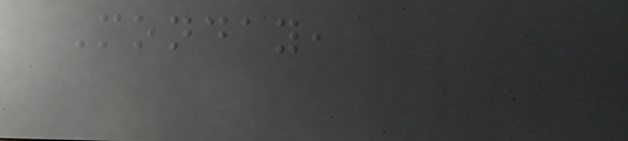Monday,
